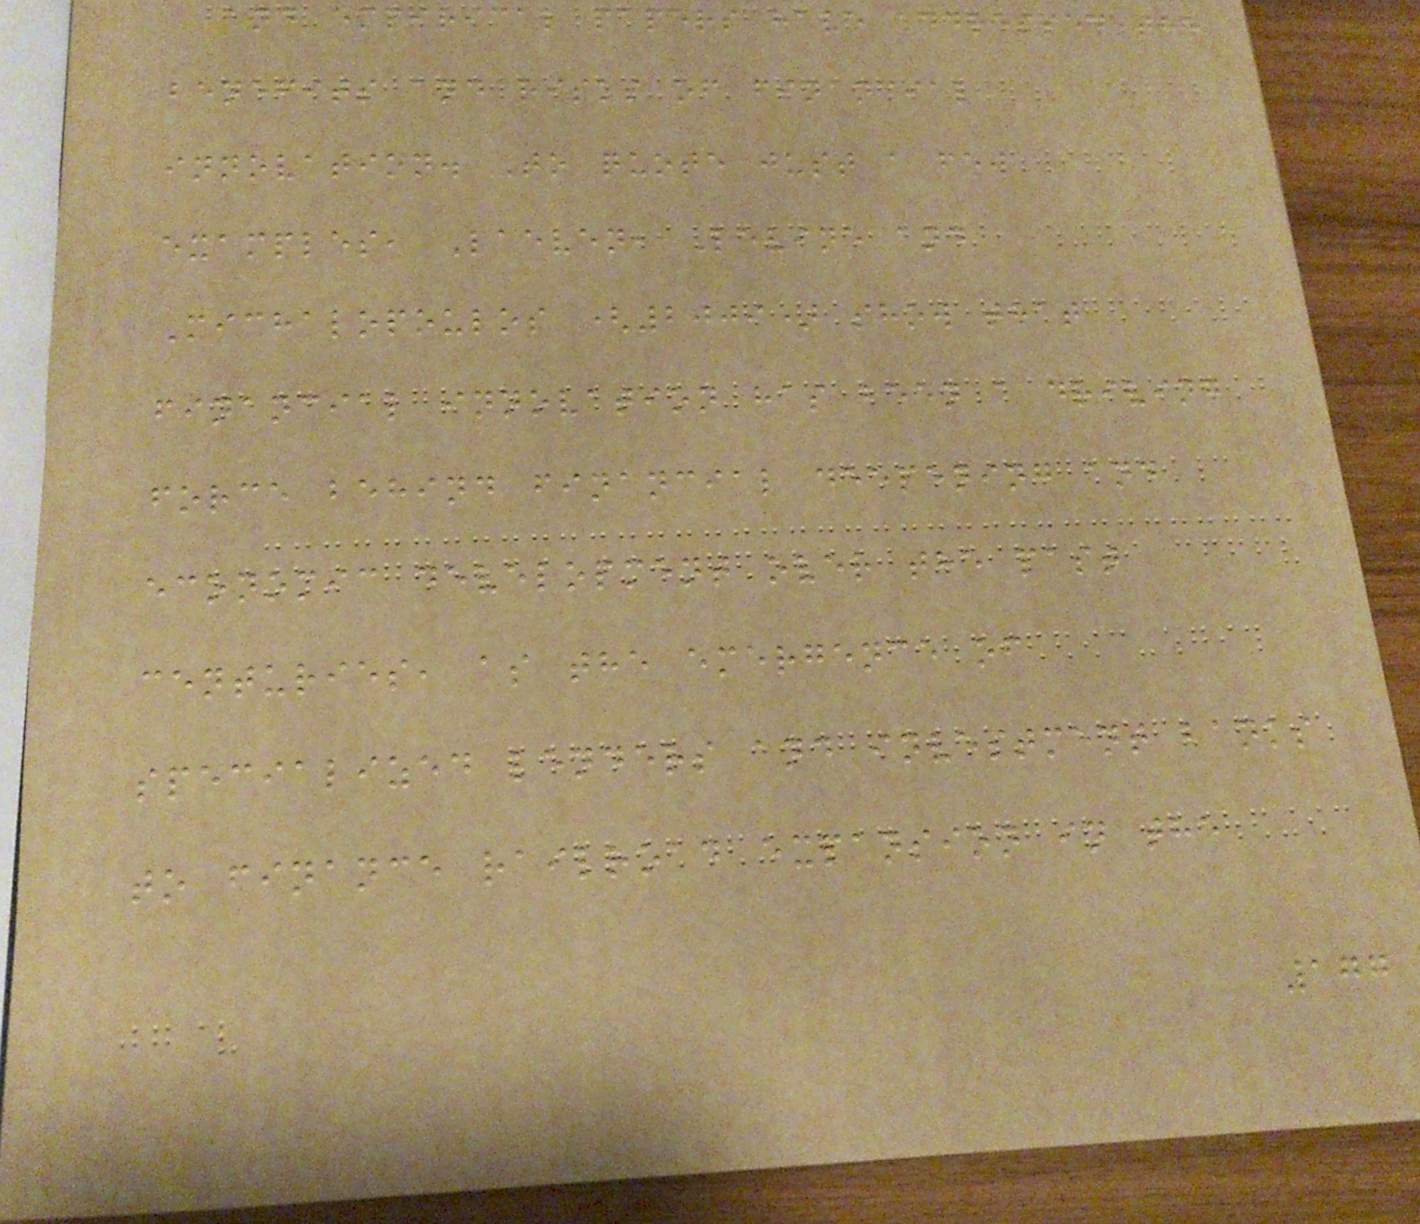and empirical papers have addressed the
benefits and risks of financial
innovation. To quote just a few
examples, Laeven, Levine and
Michalopoulos (2009) show that
financial innovation has been a driving
force behind financial deepening and
economic development over the past
centuries, as the emergence of
specialized lenders and investment banks
to finance railroad expansion in the
177
